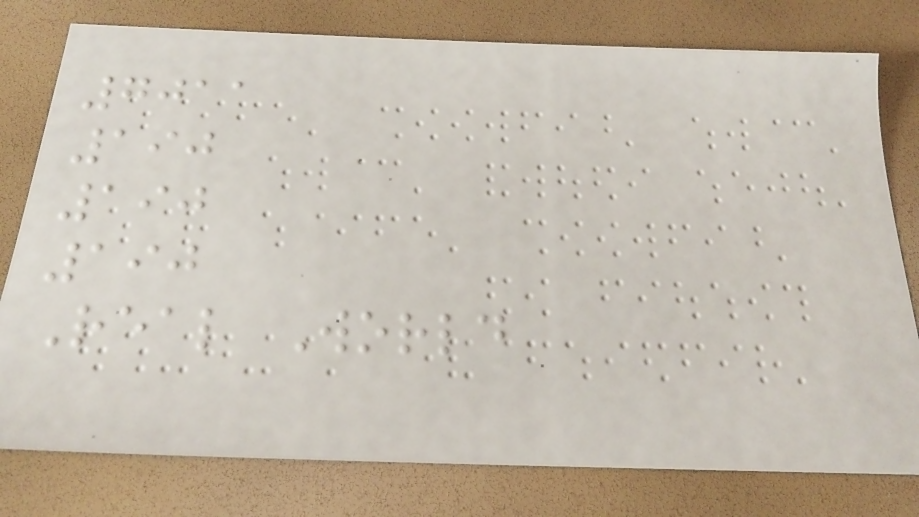7011
190
190
190
Real World
